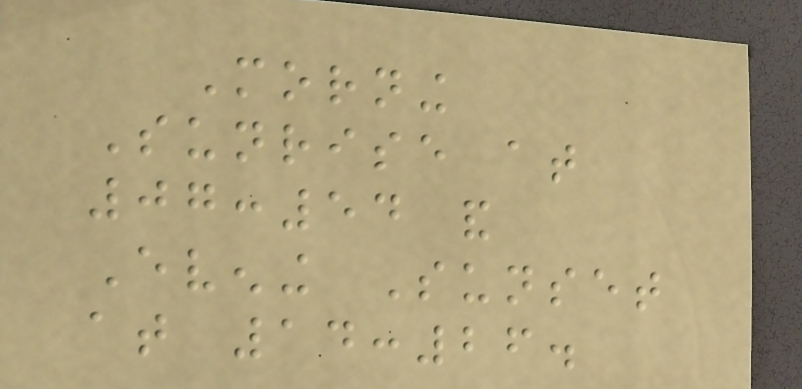Morning
Sunrise at
07:54 and
Evening Sunset
at 14:26.
